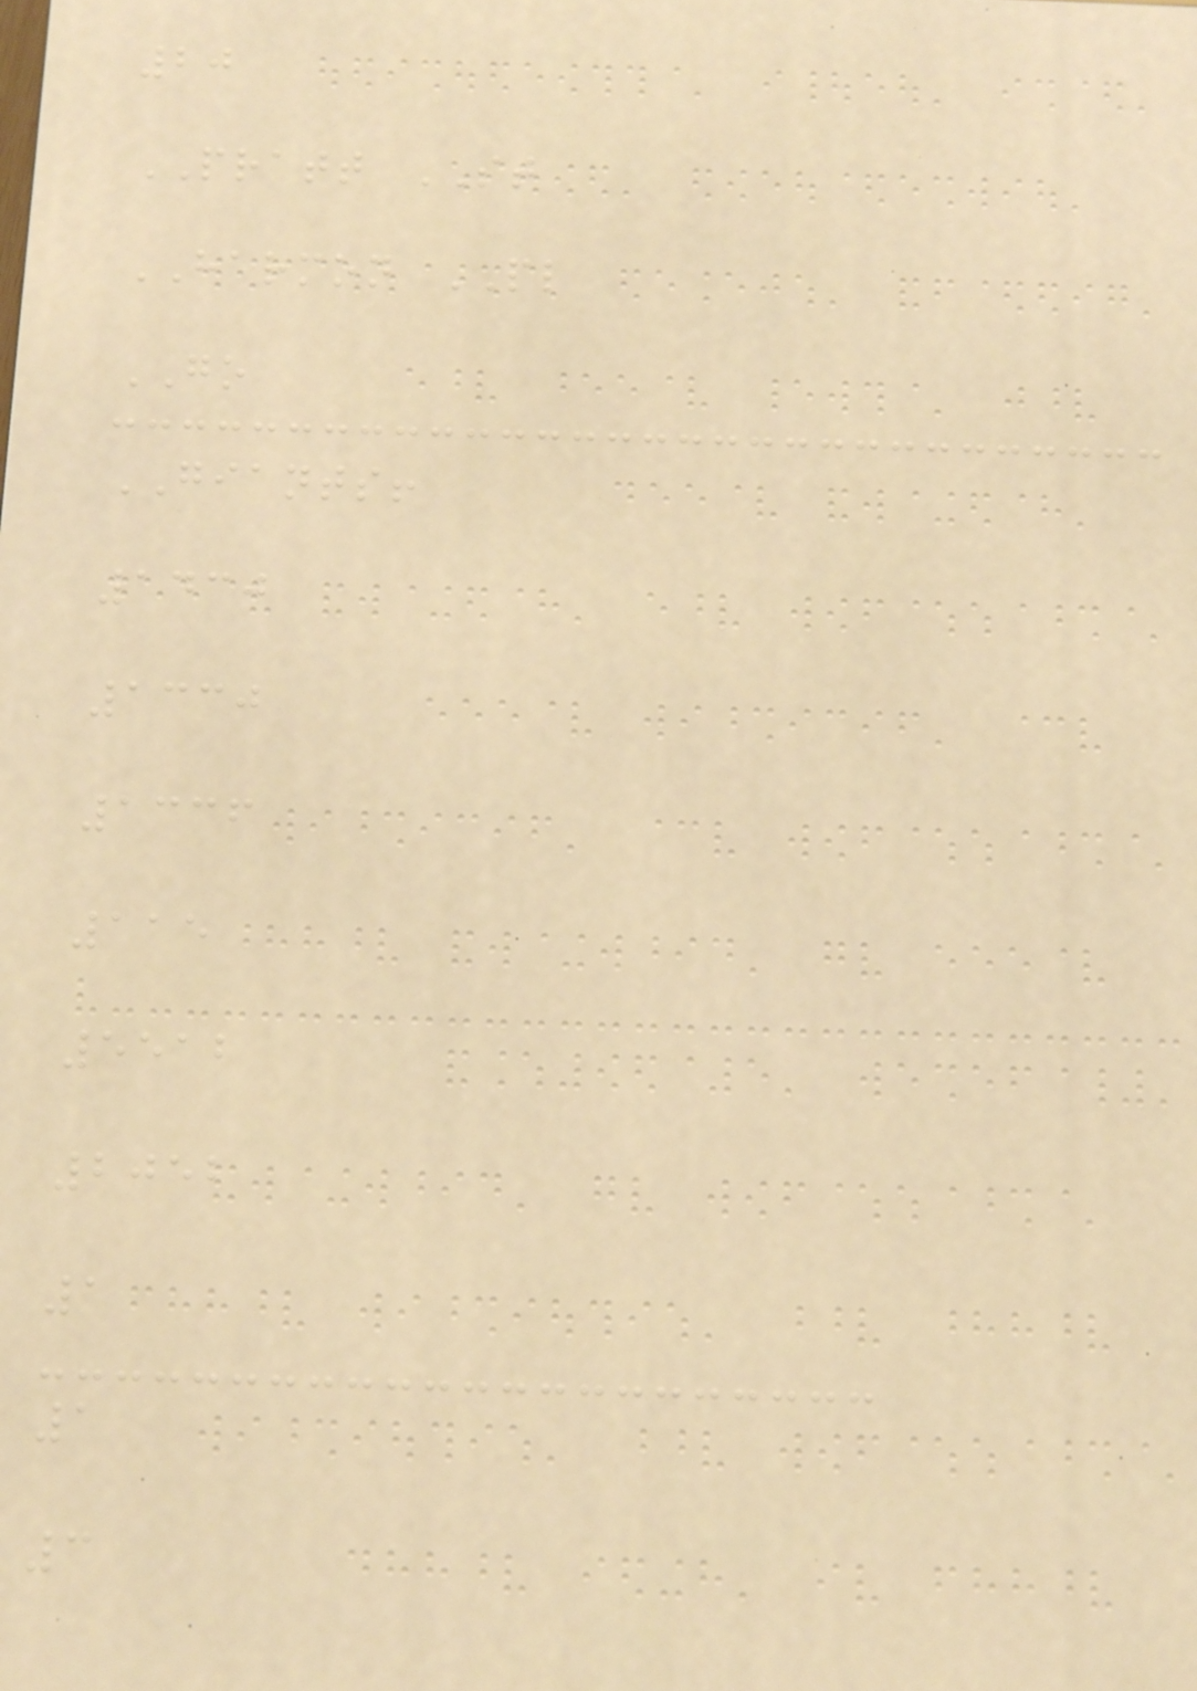20
PRATT ST
HARMON PL
GO
GIANTS!
1430
1330
1336
115
5512
2052
1
1
3
